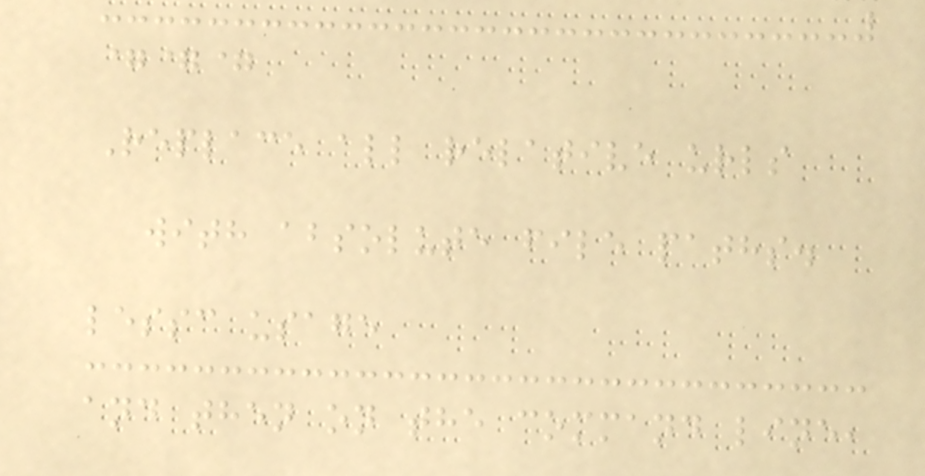===
Replace all relative urls
with absolute file paths.
lessc usage
and then on the command line,
